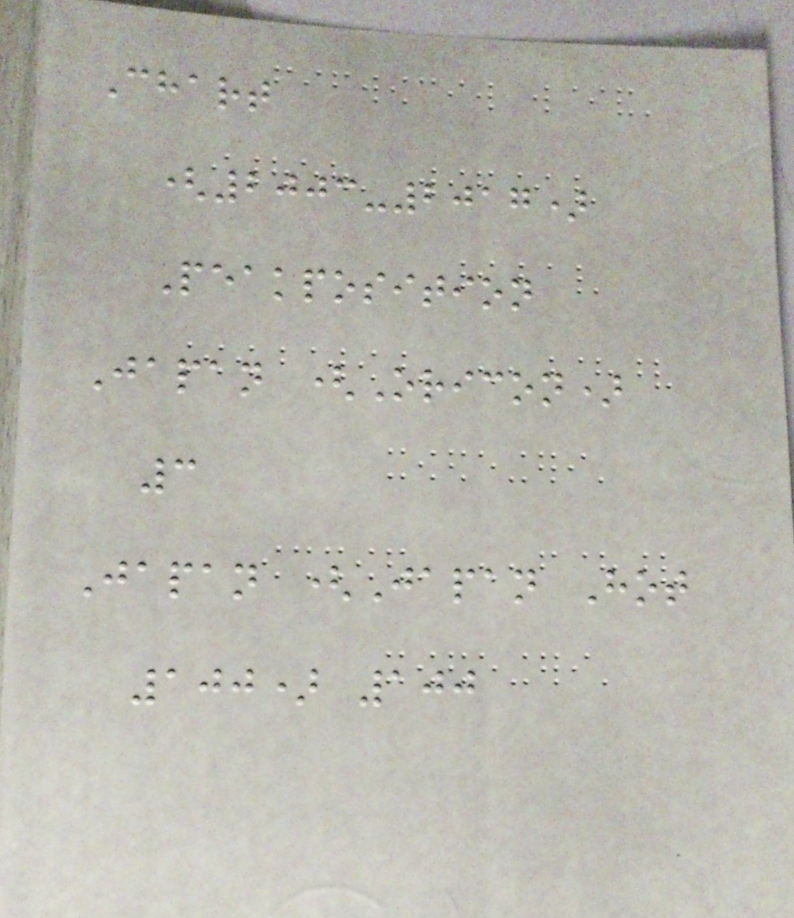Chart
(2003-2017)
Peakposition
Japan (Oricon)
3
Japan (Japan Hot
100) 100
